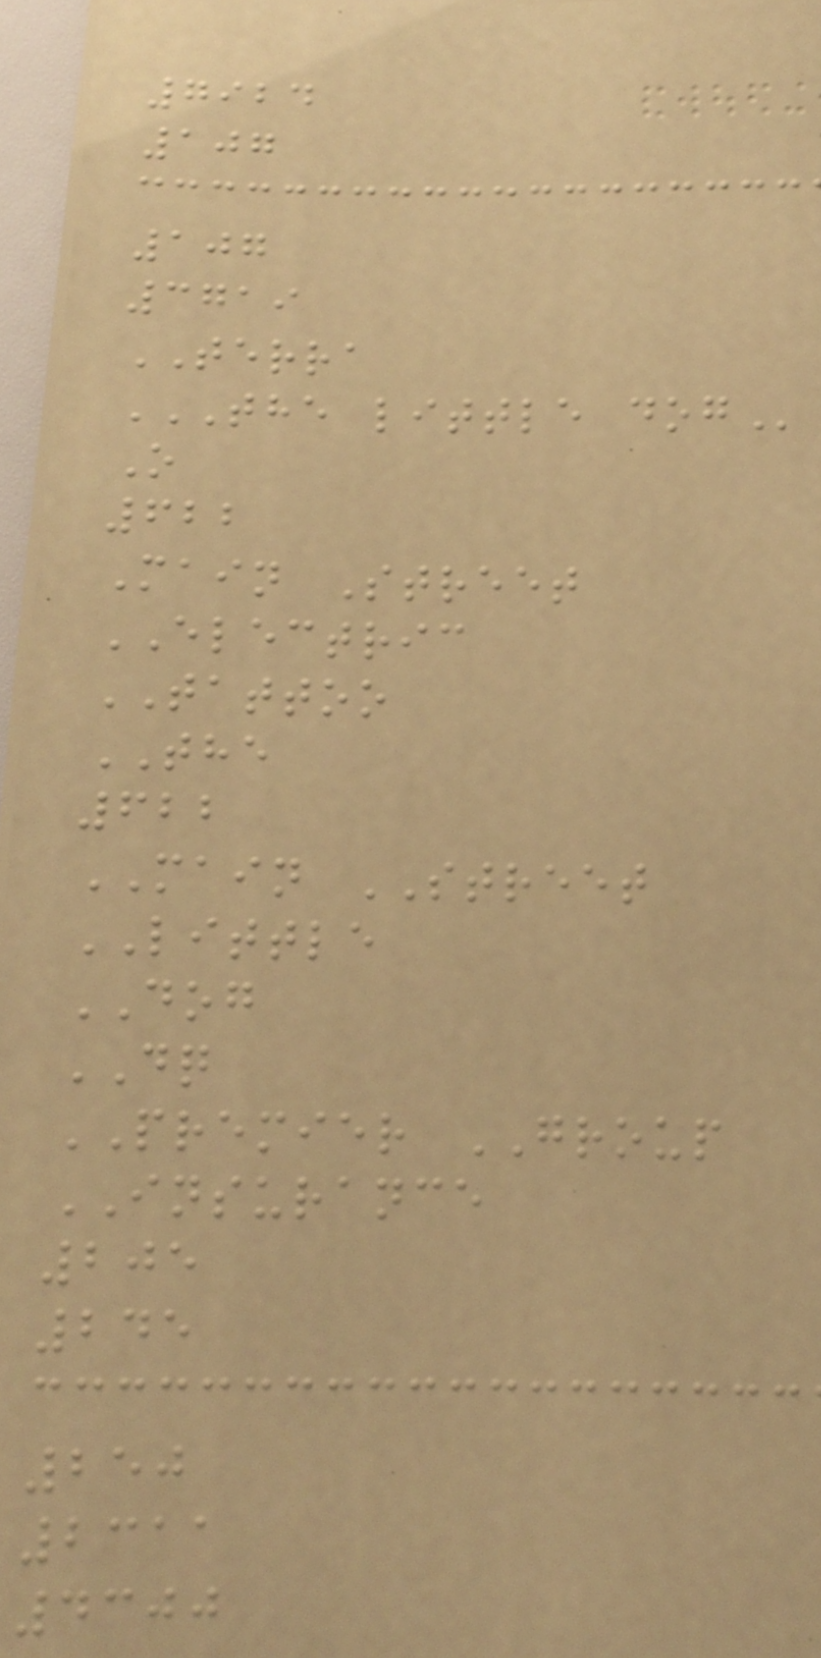7924
107
107
3719
TERRA
THE LITTLE DOG
O
622
Main Street
ELECTRIC
TATTOO
THE
622
MAIN STREET
LITTLE
DOG
DQ
PREMIER GROUP
INSURANCE
205
245
250
2311
4300
